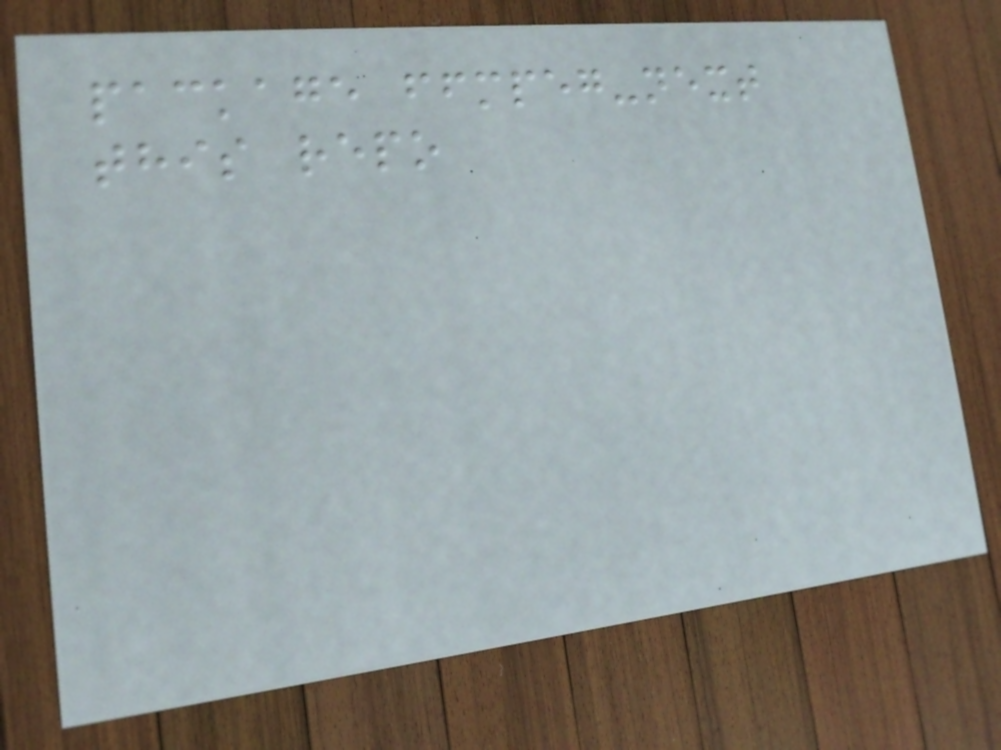package ffmpeg-next
this repo
